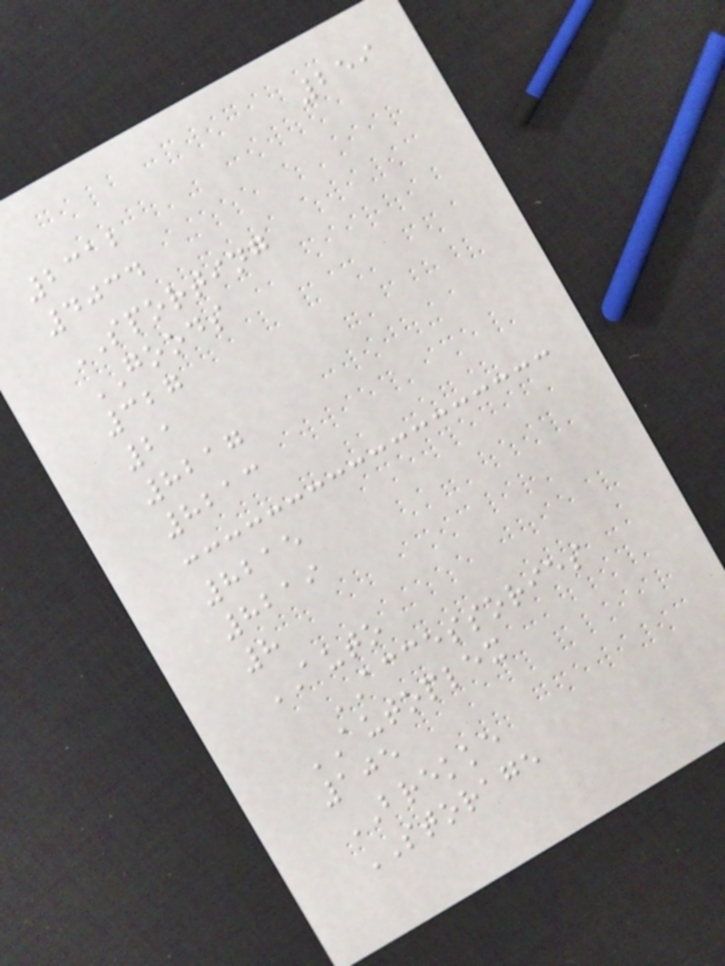259
2312
4034
SPORTING
GOODS
327
21
8217
8213
8215
8219
8
AUTO
ACCESSORIES
AUTOPLEX
105
BREKKE
STORAGE
